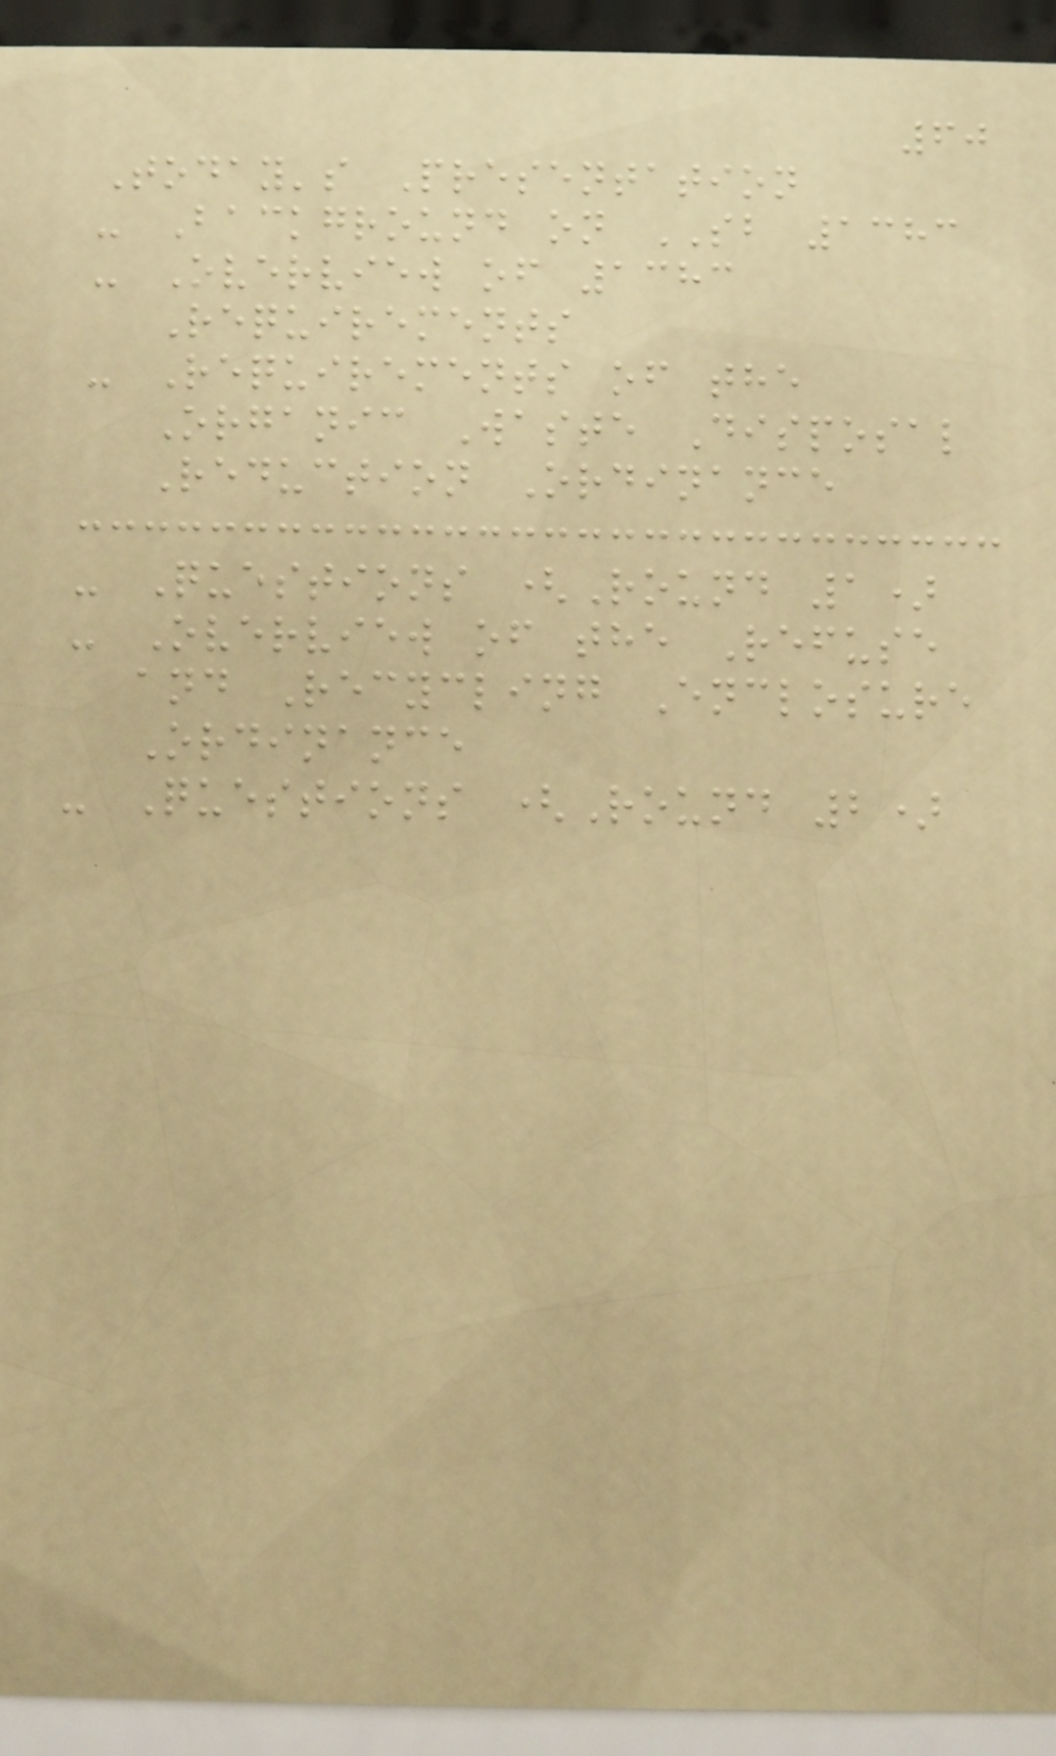60
Today's Presentation
- Background on SB 1383
- Overview of 1383
Requirements
- Requirements of the
Organic Waste Disposal
Reduction Ordinance
- Questions (Round 1)
- Overview of the Refuse
and Recycling Enclosure
Ordinance
- Questions (Round 2)
